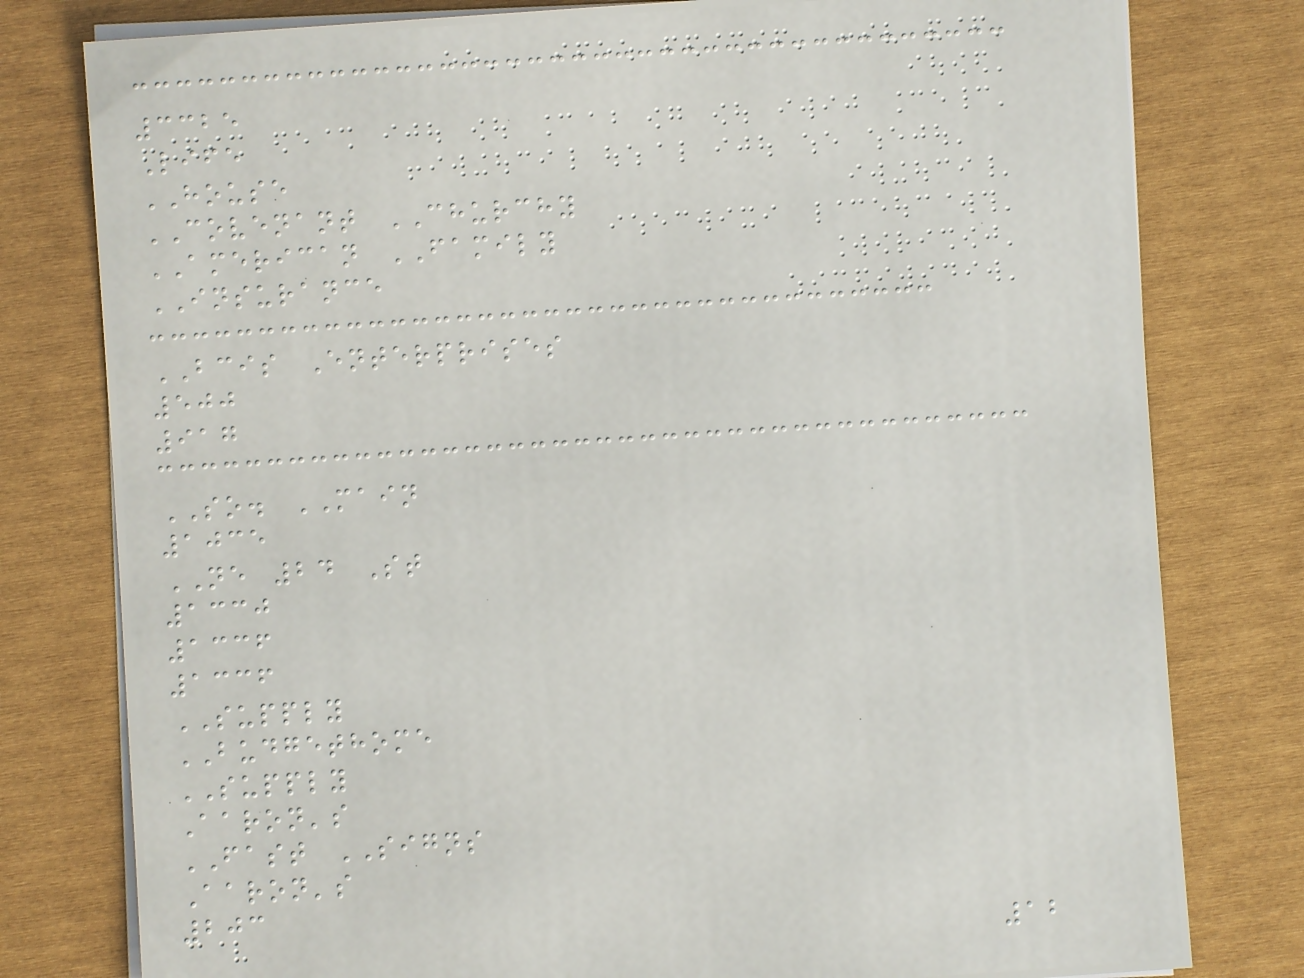3325
Life
HOUSE
COVENANT CHURCHY
AMERICAN FAMILY
INSURANCE
BCIS Enterprises
500
917
SO. MAIN
1035
NE 24 St
1330
1336
1336
SUPPLY
BUDGETHOME
SUPPLY
Aaron's
FAST SIGNS
Aaron's
203
12
